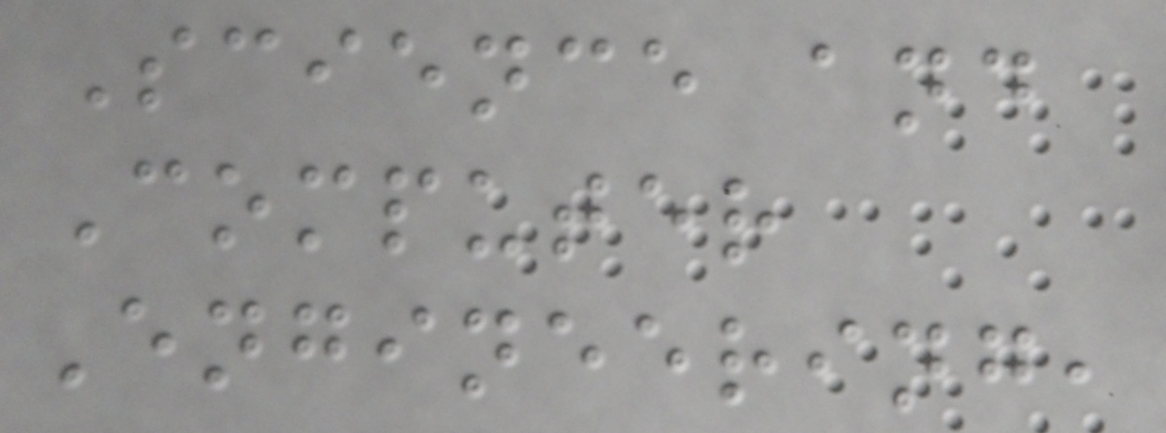Science and
Computer
Engineering,
